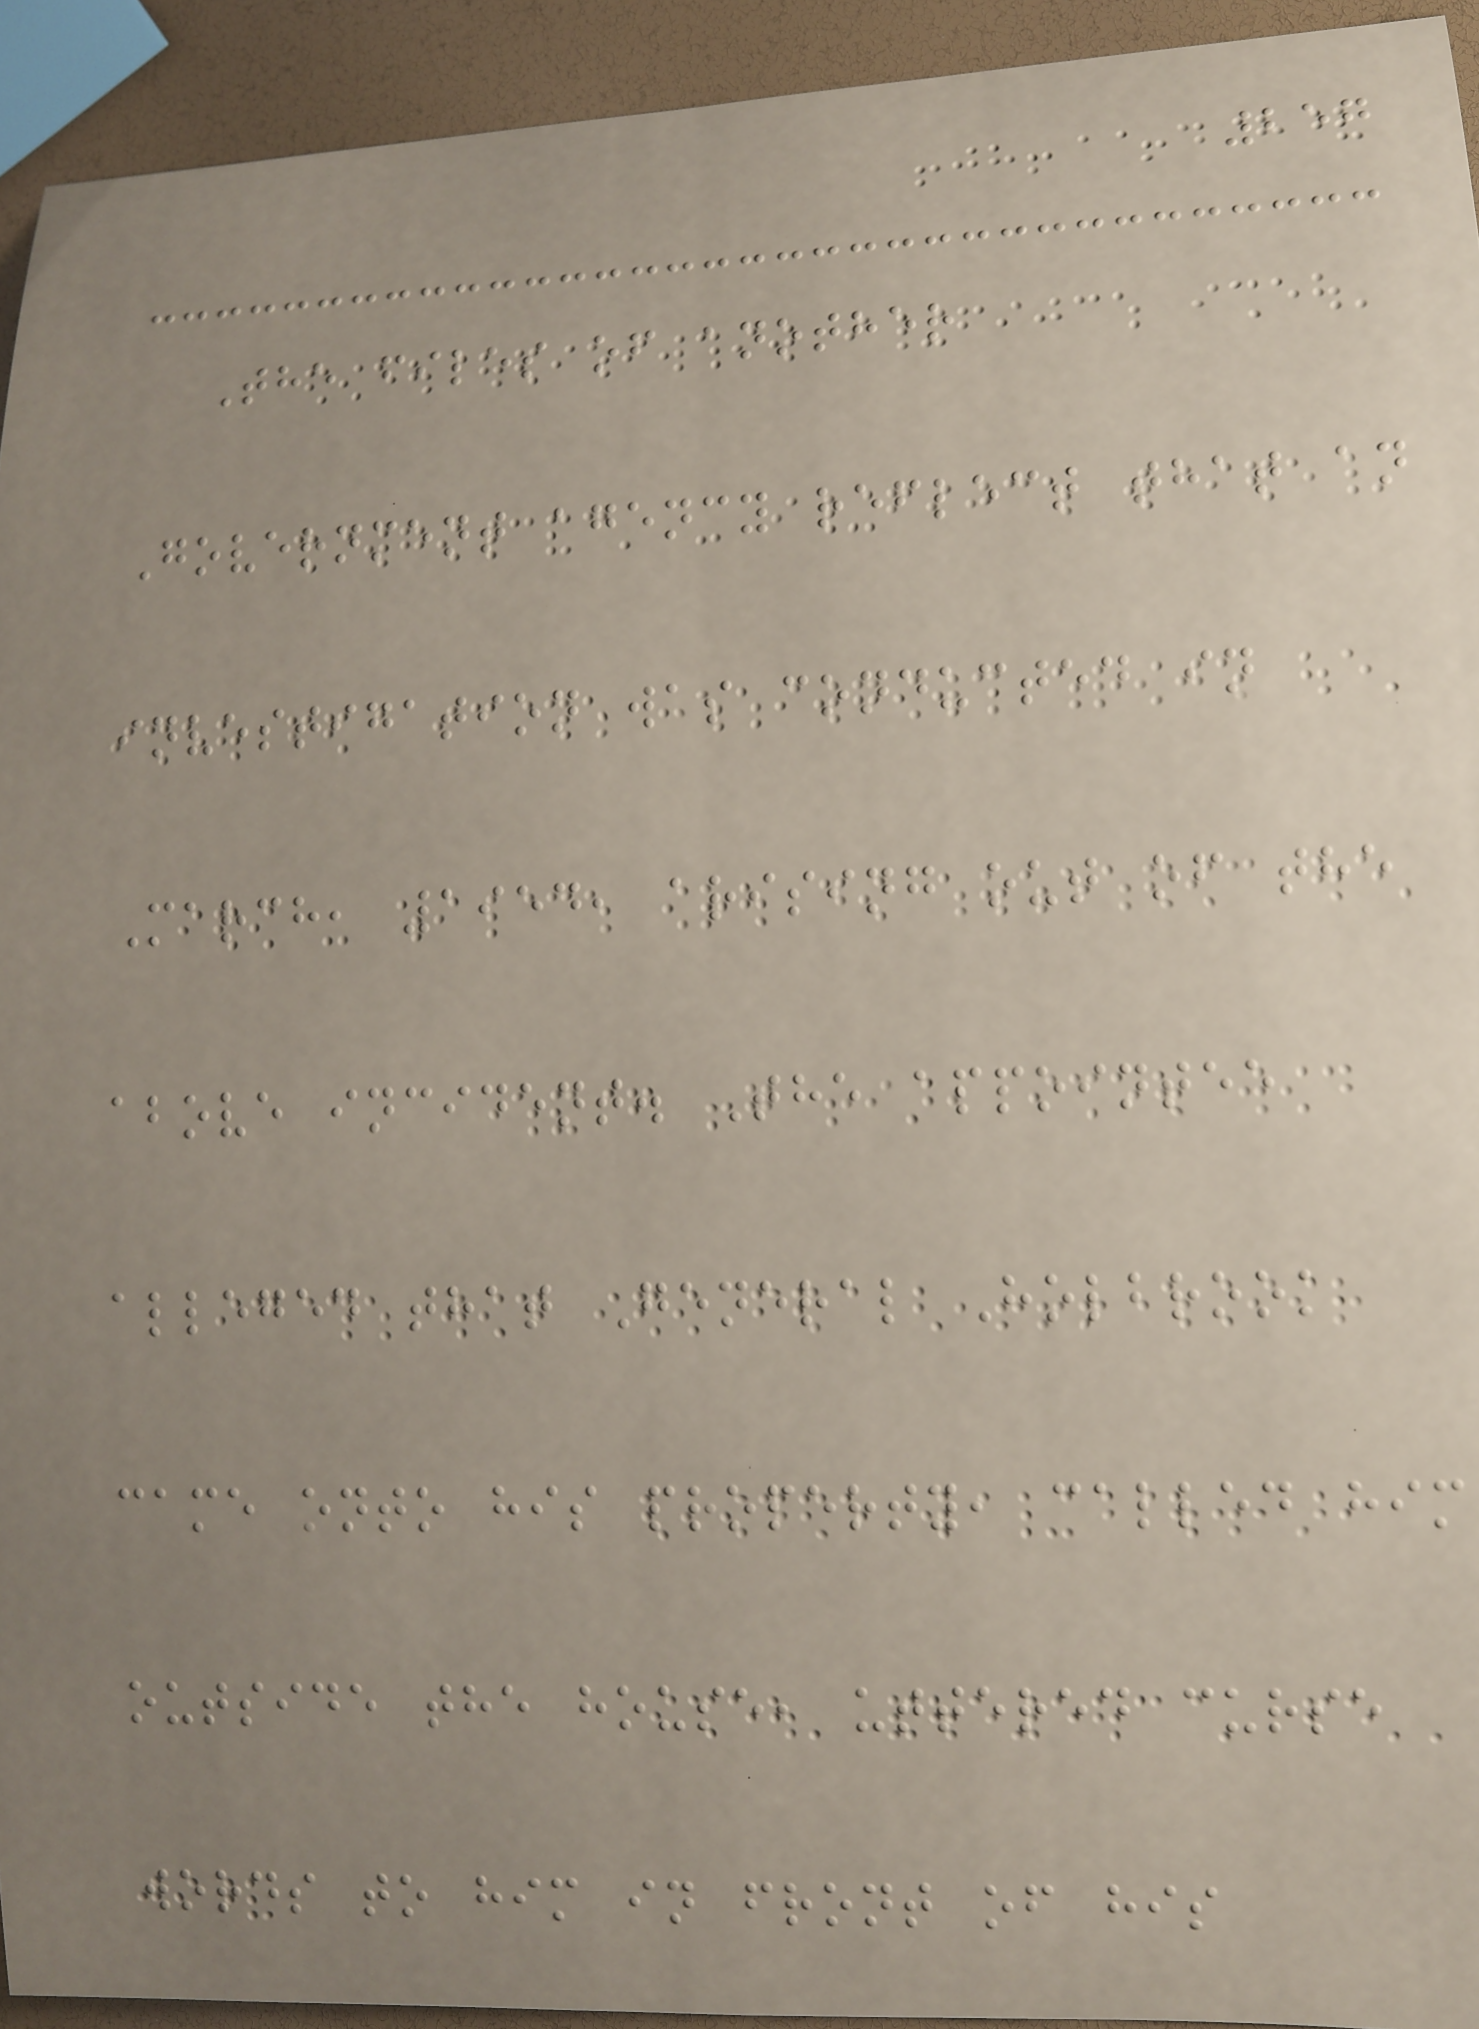257
The files of another
Government agency reflect that an
investigation was conducted in
March, 1954, arising out of the
above incident. The appointee
alleged that General Holbrook
came onto his property, called him
outside the house, uttered curse
words to him in front of his
